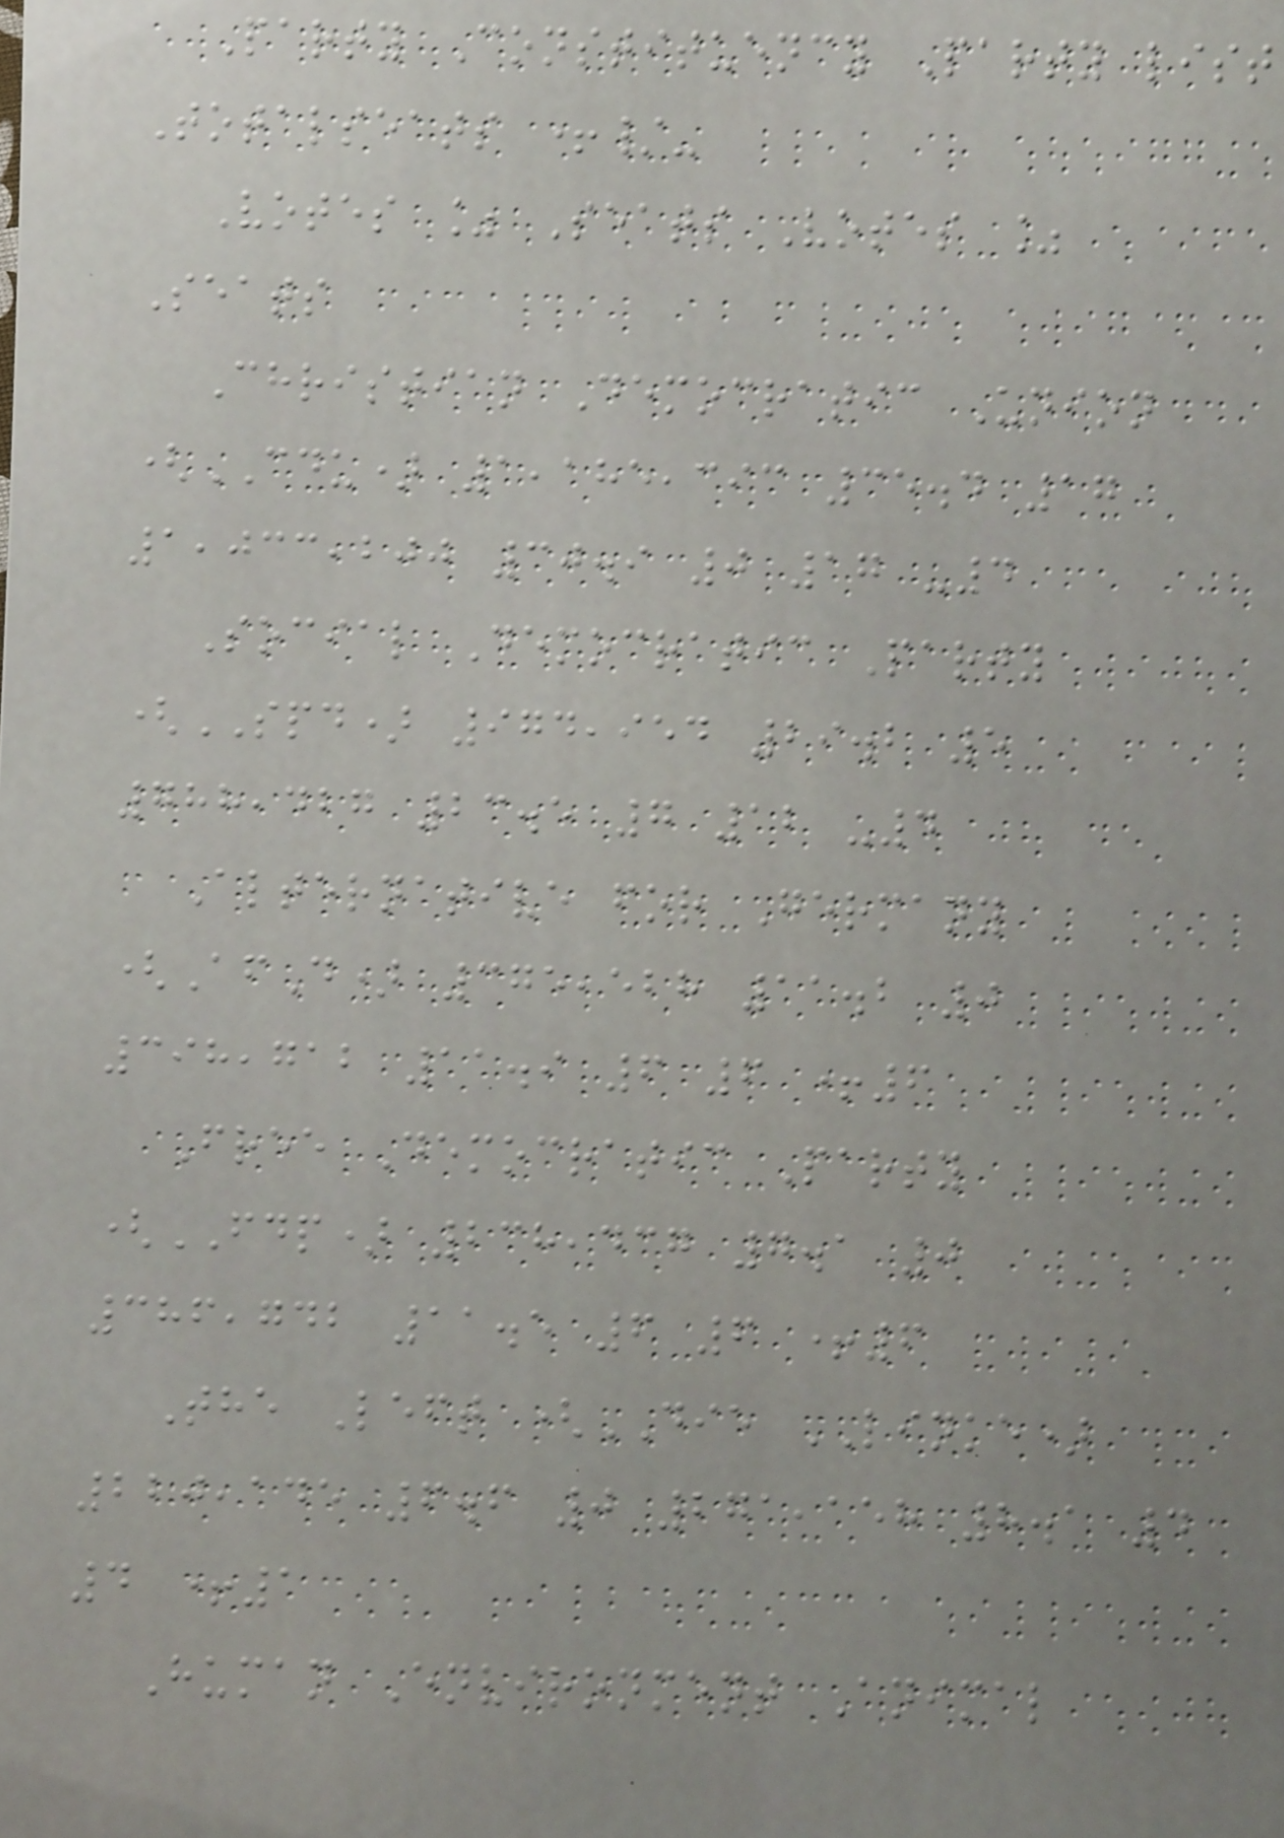Party Constituency Party list
Totalseats +/-
Votes % Seats Votes %
Seats
Christian Democratic Union
(CDU) 1,185,393 35.4 17
1,033,200 30.9 0 17 -4
Social Democratic Party
(SPD) 974,954 29.2 5
788,427 23.5 7 12 -4
Alternative for Germany
(AfD) 375,528 11.2 0
398,712 11.9 6 6 +6
Free Democratic Party
(FDP) 238,437 7.1 0
386,742 11.5 6 6 +6
The Left (DIE LINKE)
220,145 6.6 0 271,158 8.1 4
4 +1
Human Environment Animal
